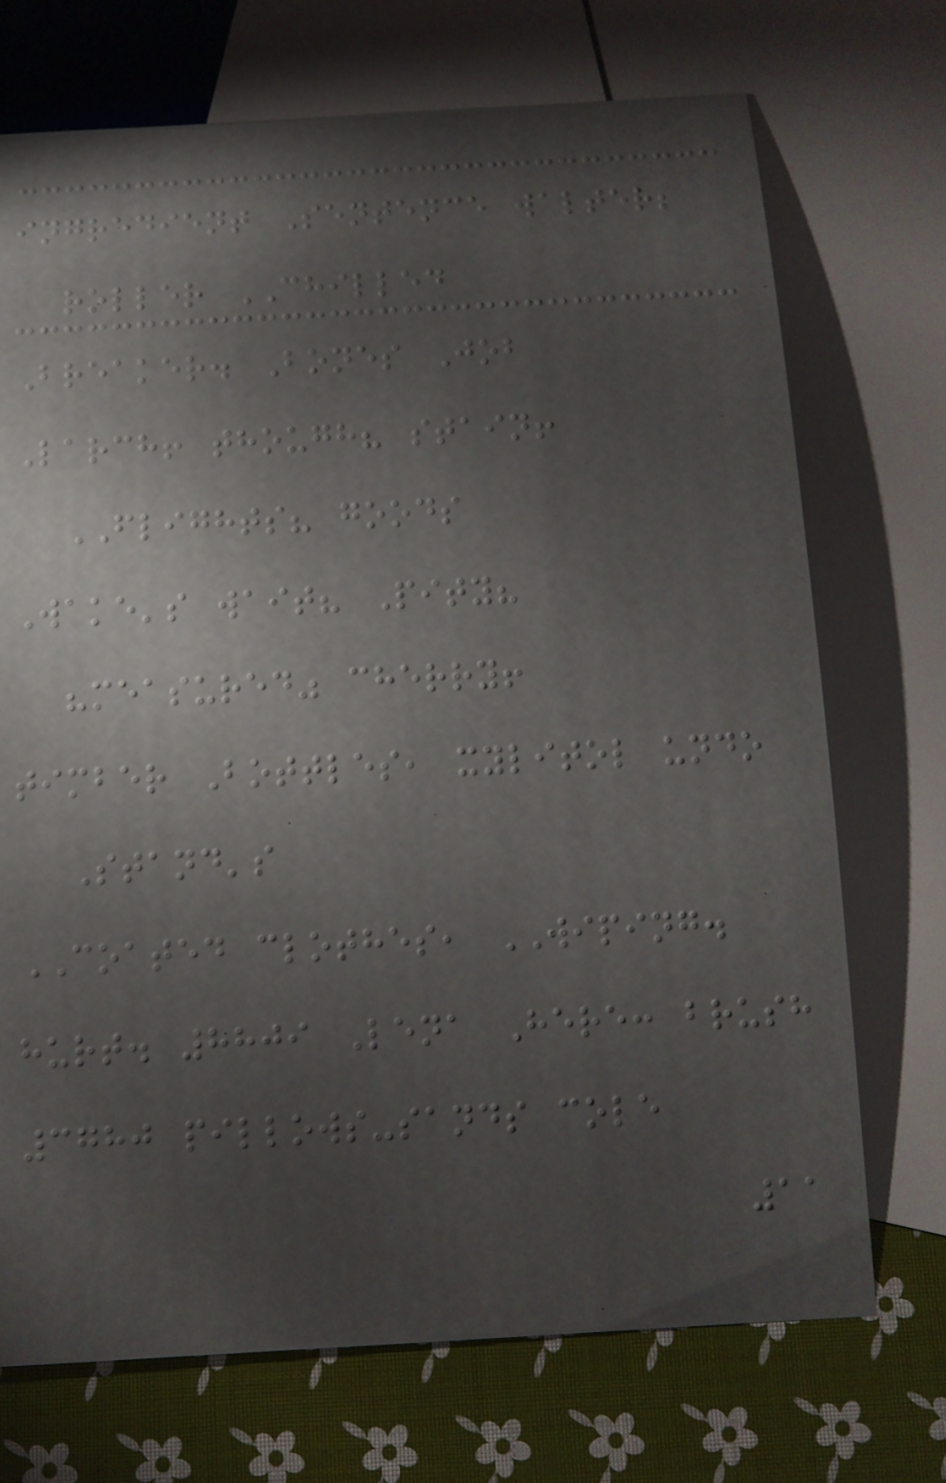ingredient Sentence walter;
roller CHILLED
Breaker. Bones Job
Larch! though? stain!
FLIGHTS? goods
Wake's wait? Pity?
"measured" cherry!
timber Bottles, xylitol undo
Stand's
COATED clothes, WIPING.
hurt. 8809 Lena Here: brush
3780 pillows-sands cole
11
